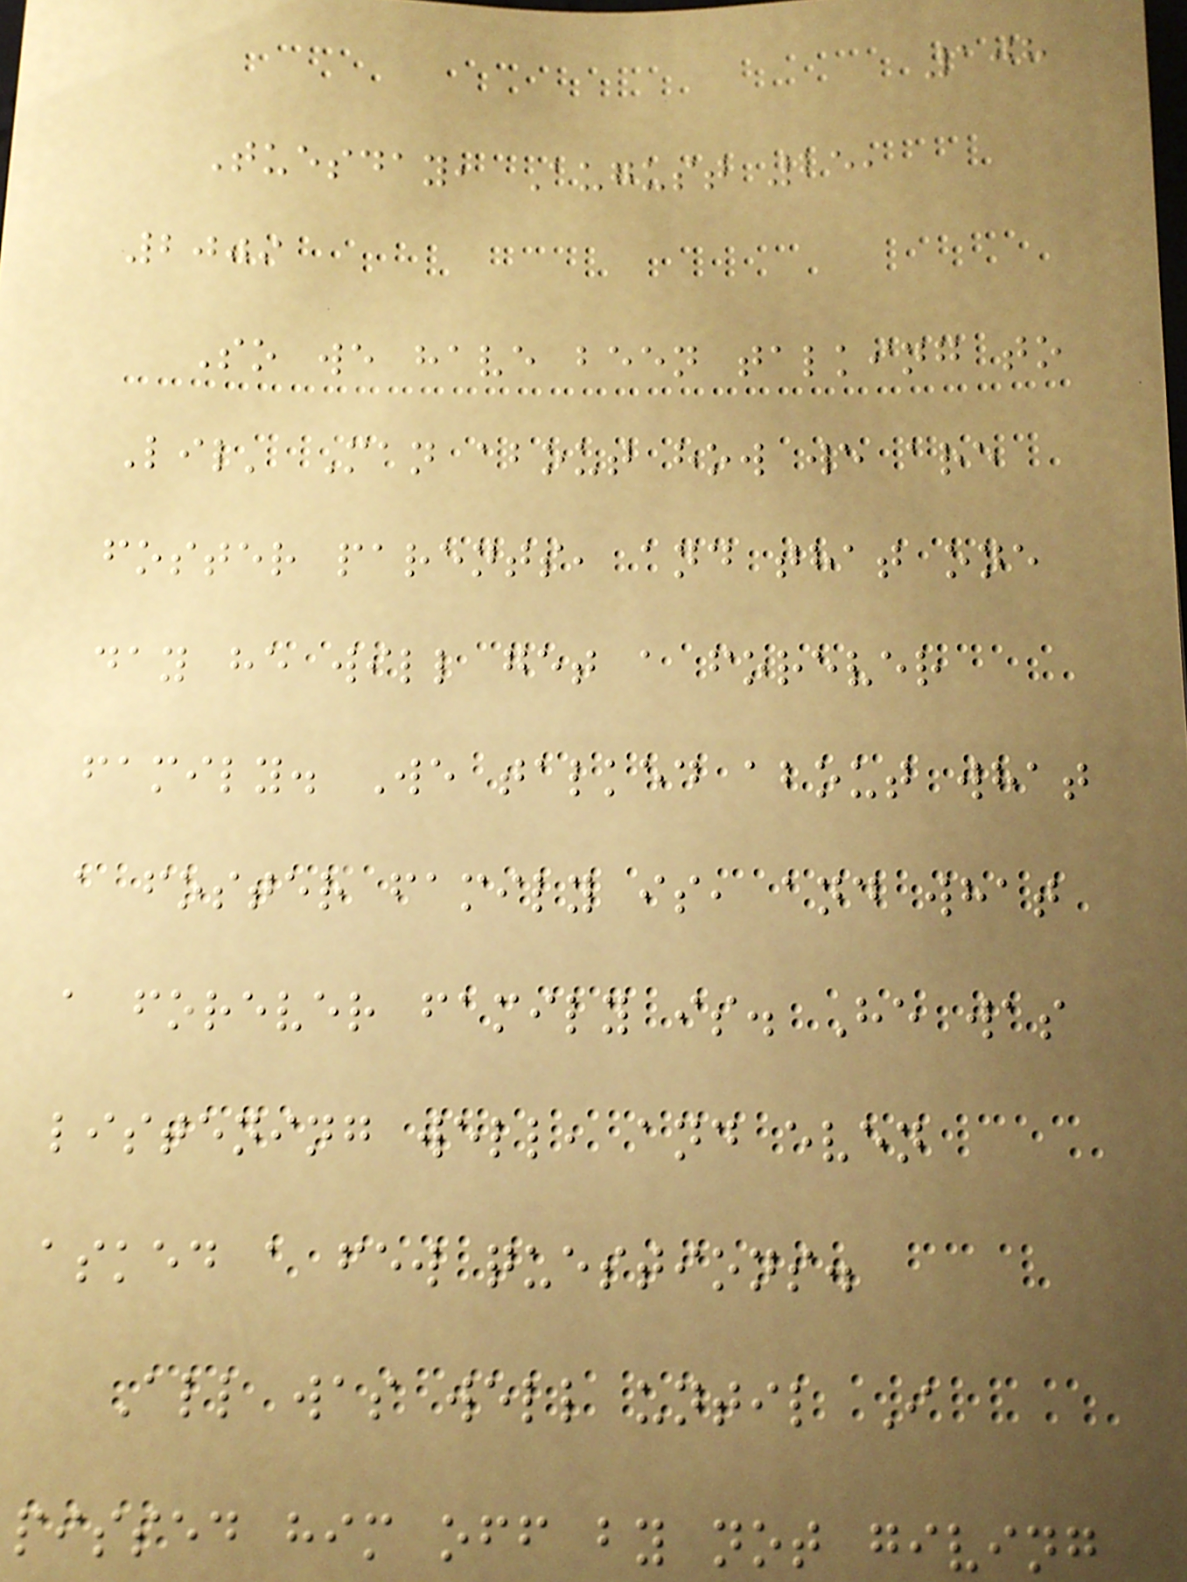108
Tuesday, August 25,
2009
So we have been talking to
Lil' Man about how we are
foster parents, and that one
day he will get a forever
family. We talked about what
a foster family is, and what
a forever family is. He was
listening well, and even
asked a few questions.
All was well until I
pissed him off by not giving
